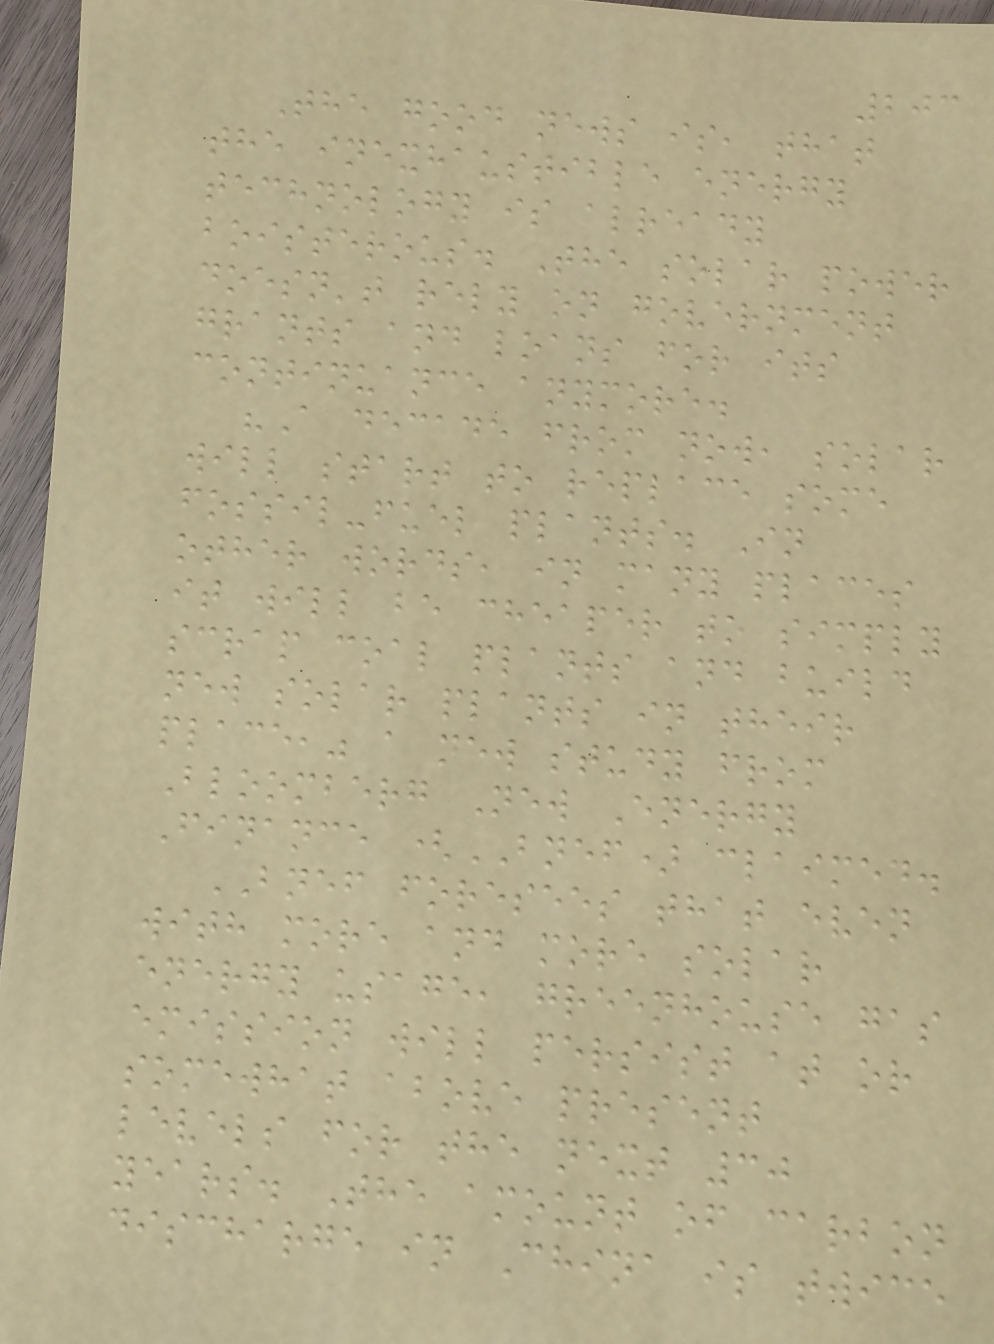203
The good news is, that
the inexhaustible energy
technology is already
boisterous. The solar power
doesn't rely on government
grants and loans for its
continuance anymore.
"A decade from now, solar
will start to replace some
fossil-fuel plants. In
other words, in many places
it will be cheaper to simply
scrap coal plants and build
new solar plants in their
place," a new study from
Bloomberg New Energy
Finance (BNEF) claimed.
BNEF foresees that even
with more and more solar
energy usage, greenhouse gas
emission will persist at or
somewhat above present
levels for the next 30
years. The amount of carbon
discharge in China is twice
